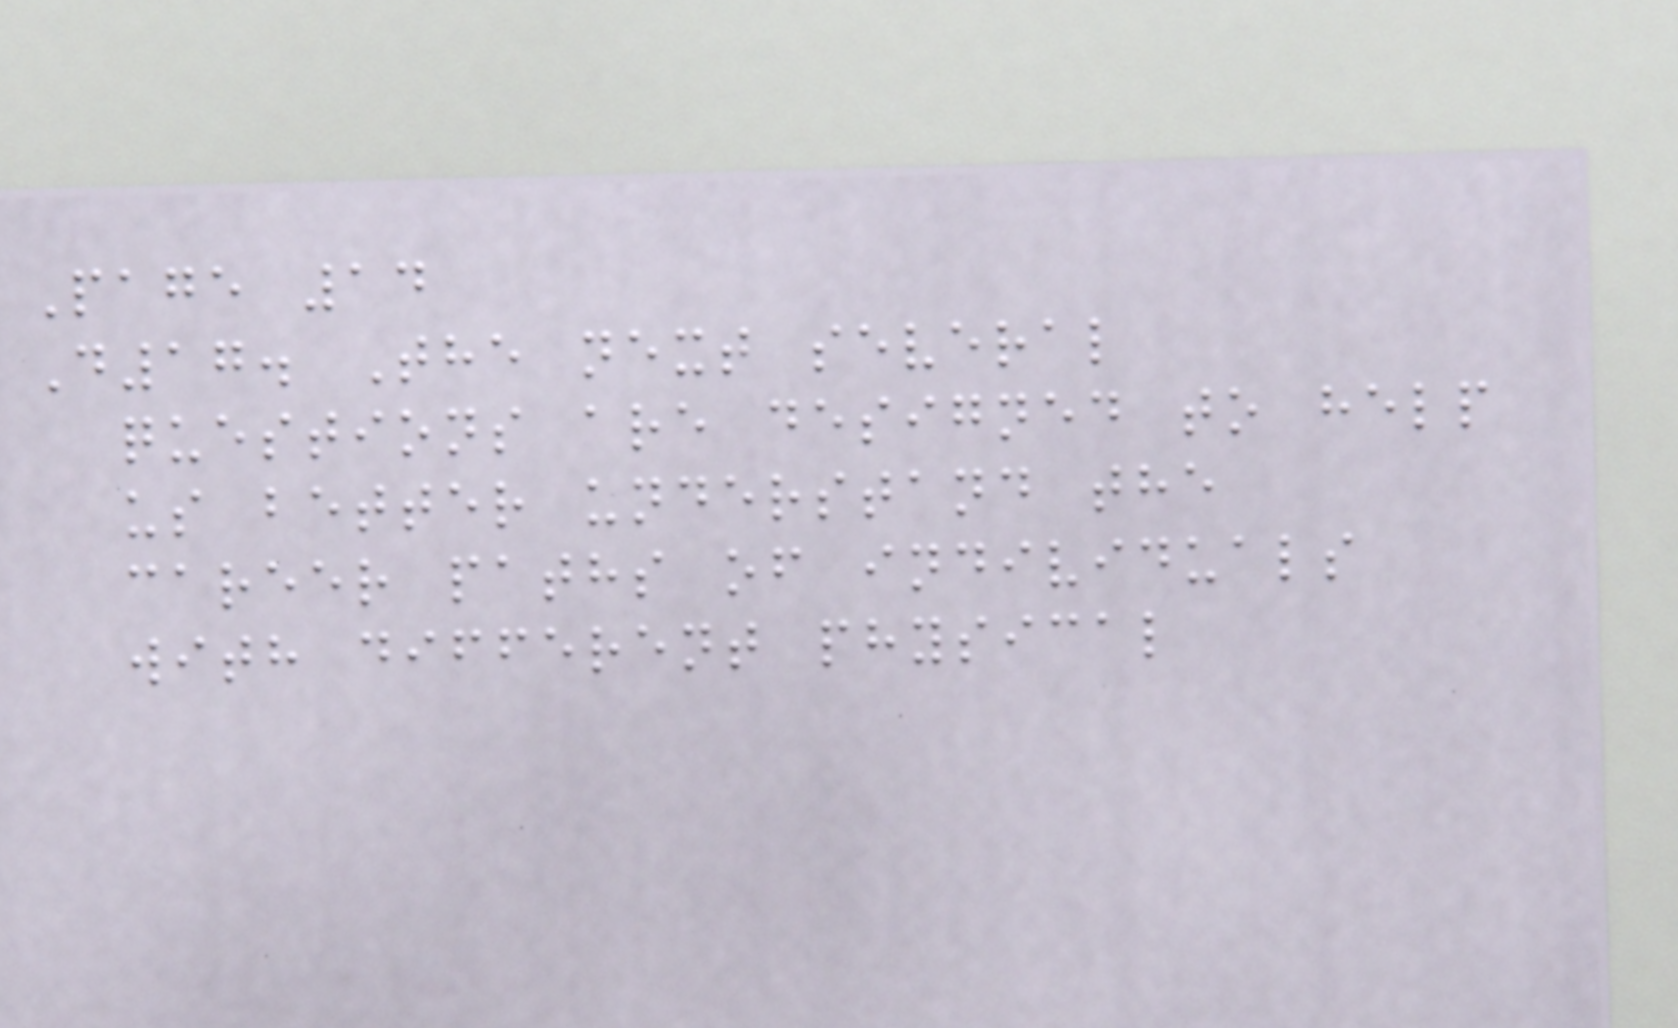Page 14
D17. The next several
questions are designed to help
us better understand the
career paths of individuals
with different physical
